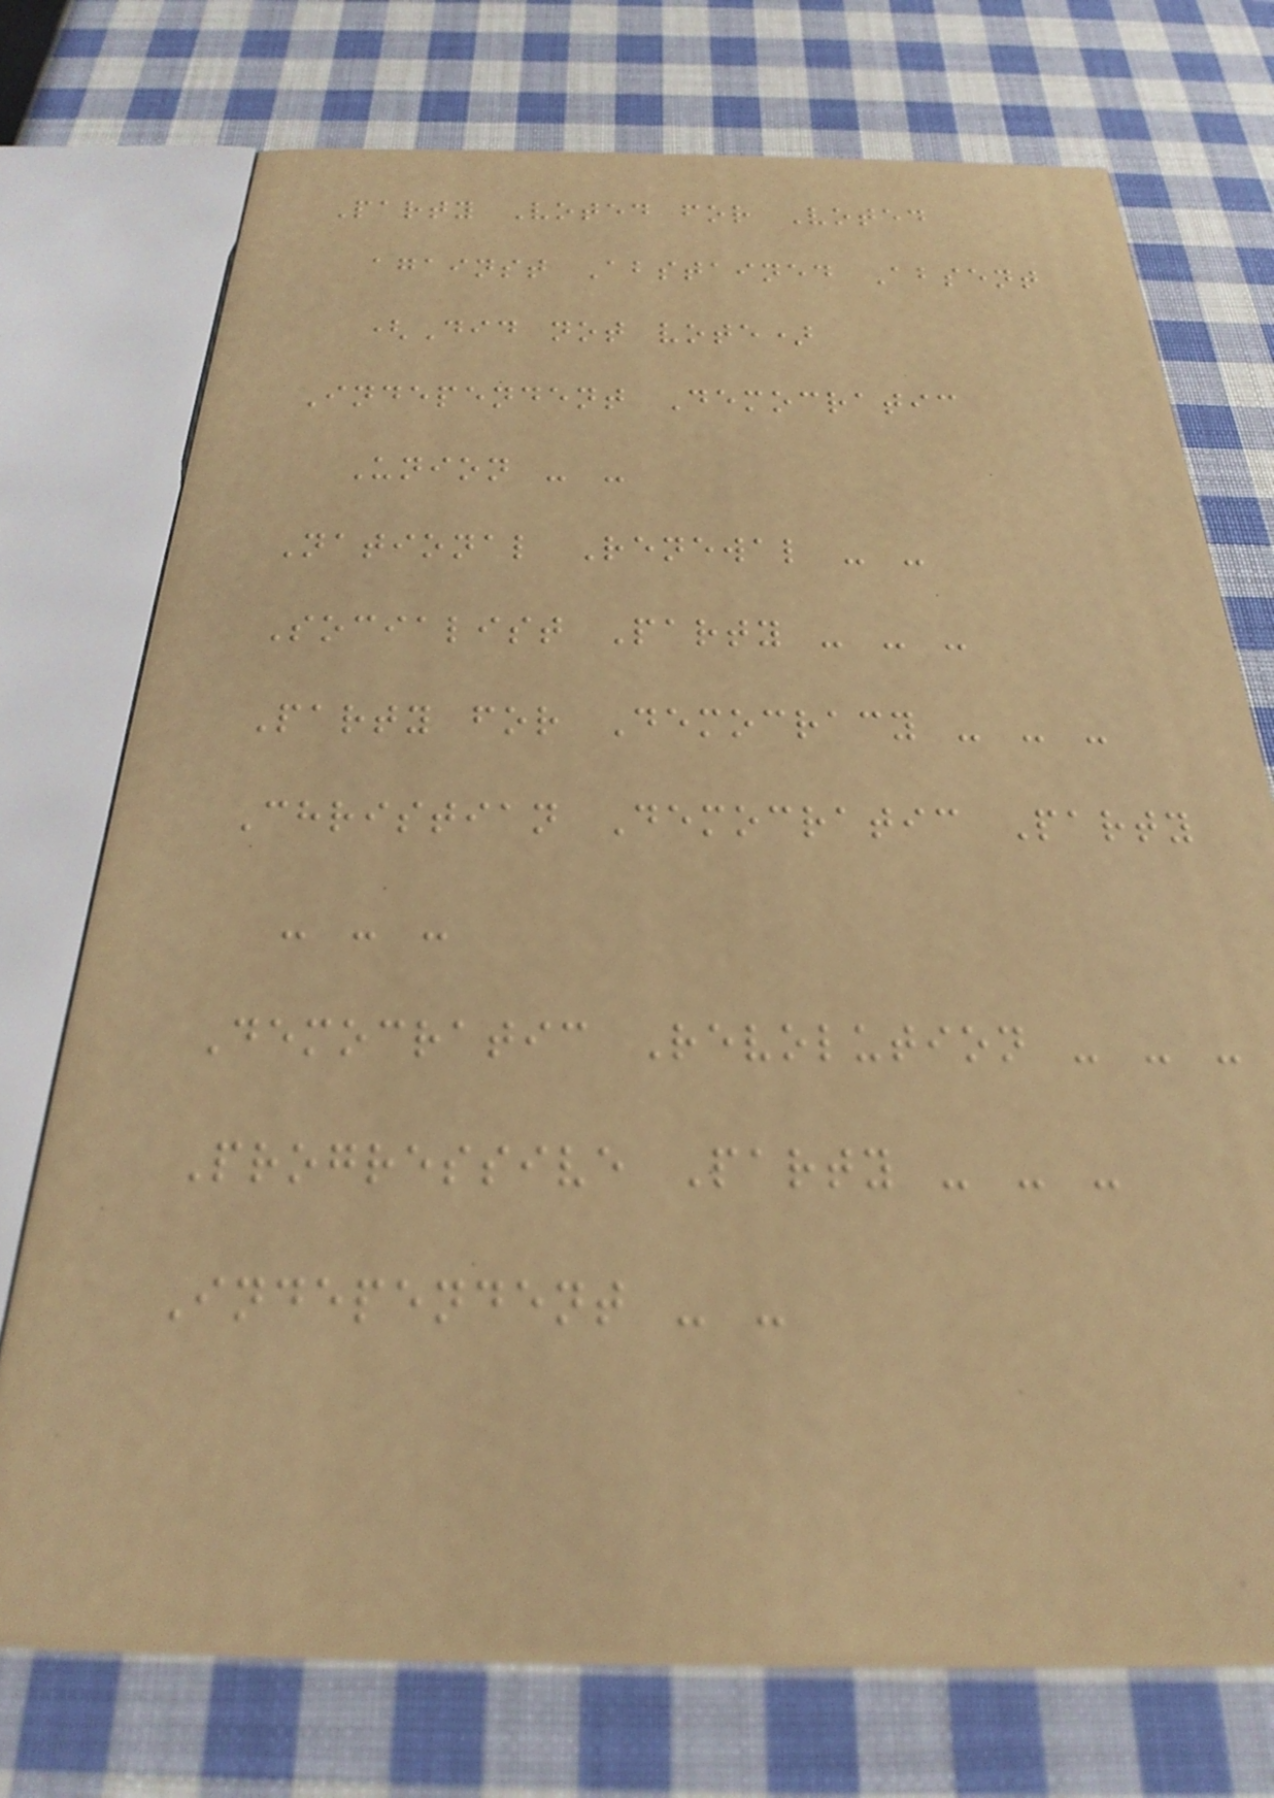Party Voted for Voted
against Abstained Absent
(Did not vote)
Independent Democratic
Union - -
National Renewal - -
Socialist Party - - -
Party for Democracy - - -
Christian Democratic Party
- - -
Democratic Revolution - - -
Progressive Party - - -
Independent - -
